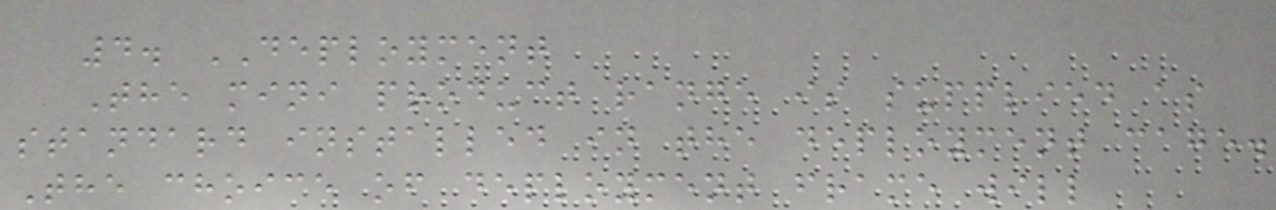4. DEPLOYMENT
The mini product range is supplied as
standard installed in the deployment cage.
The choice of deployment frame will
